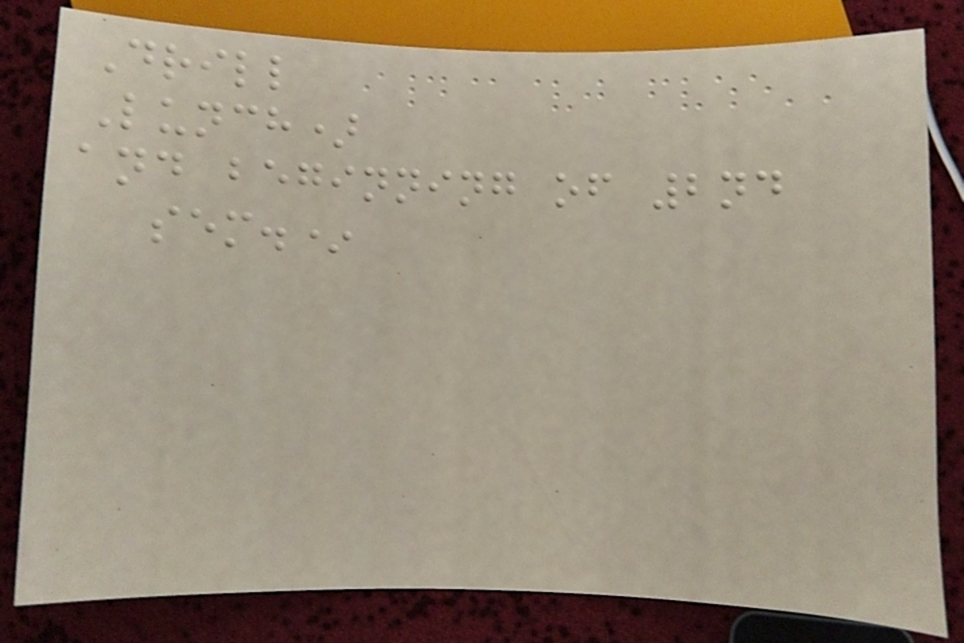Drill
Lunch)
and beginning of 2nd
sem.*
